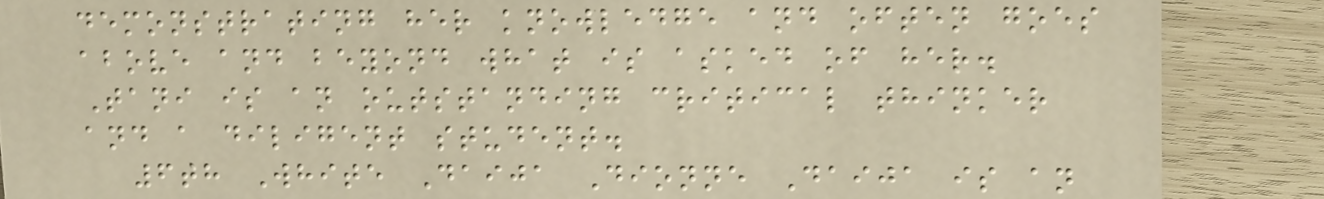demonstrating her knowledge and often goes
above and beyond what is asked of her.
Tani is an outstanding critical thinker
and a diligent student.
6th White Daija Dionne Daija is an
